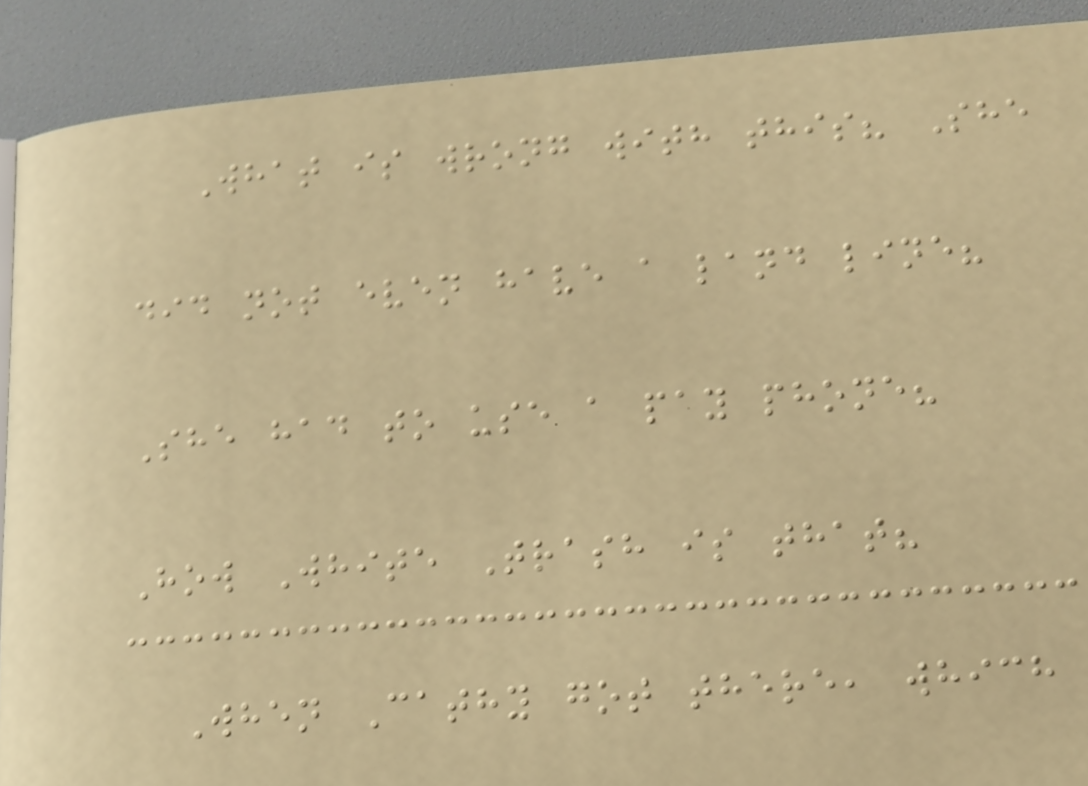What is wrong with this? She
did not even have a land line?
She had to use a pay phone?
How White Trash is that?
When Cathy got there, which
